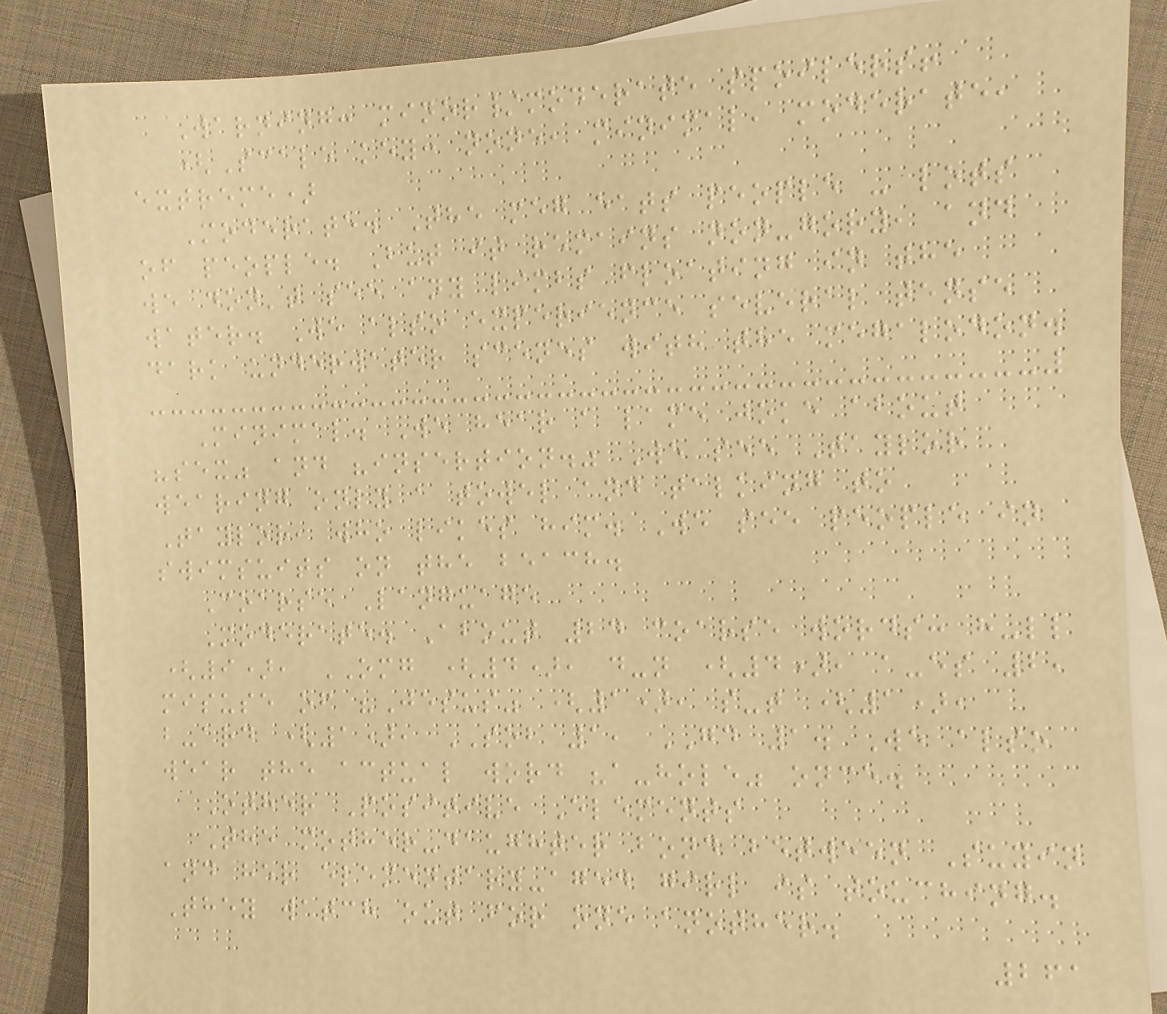Warning: minor/moderate spoilers!
(Scale key: none, minimal, moderate,
extreme)
Moderate. The meg eats people - lots
of people. But it remains non-gory, and
we don't see any limbs floating in the
water. We also experience several tense
dark underwater scenes with the megalodon.
Minimal. We hear a lame joke about
"sex" and "insertion." We see Taylor
wearing only a towel and talking to
Taylor, who likes him. We see people in
swimsuits on the beach.
Coarse Language
Moderate. About 24 coarse words: h-ll
(9), OMG (4), d-n (4), a-es 2,
misuse of "Jesus" (1), s-t (1),
b-ard (1), SOB 1, GD 1. We also
wear the actual word "a-hole" once.
Other Positive Elements
The mother-daughter bond between Suyin
and her elementary-aged girl is touching.
They watch out for one another.
261
